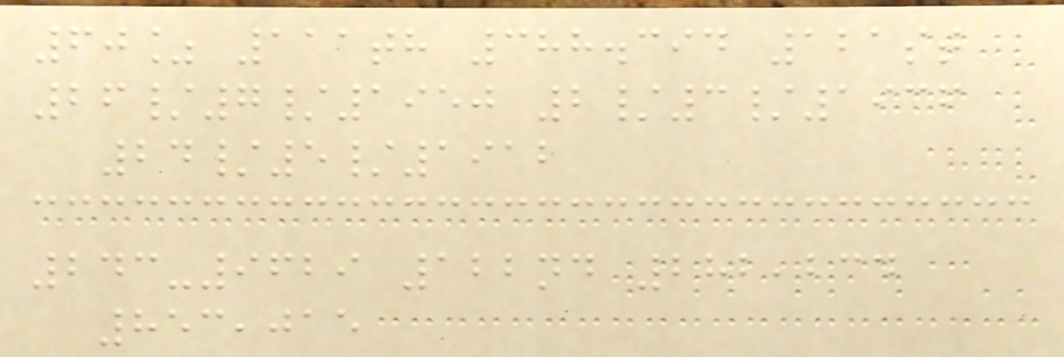60% 111th 388.394 121st
26/7/1950 2/3/1936
24/5/1912
243-9629 122nd 282,234
853,015
